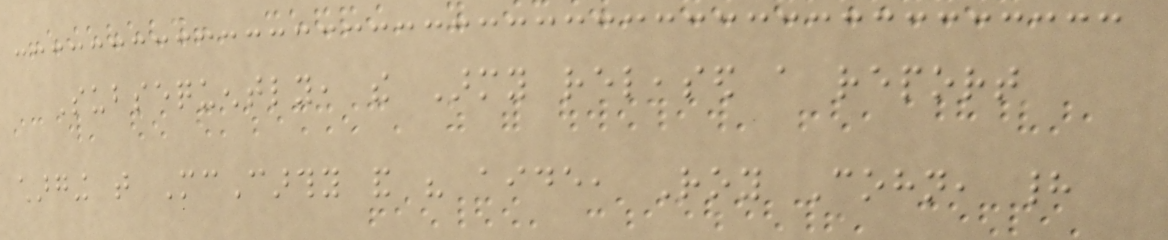Subsequently, the Army released a report
charging that McCarthy and his aide, Roy Cohn, had
